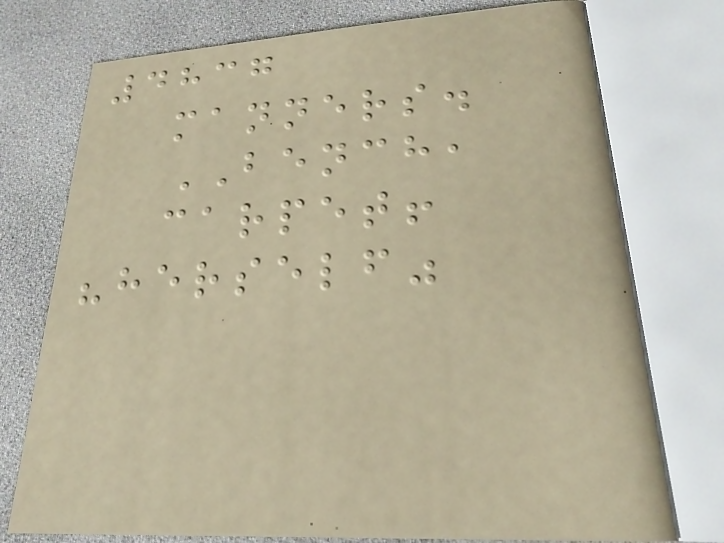4837
manners.
BENCH,
carpet!
"herself"
